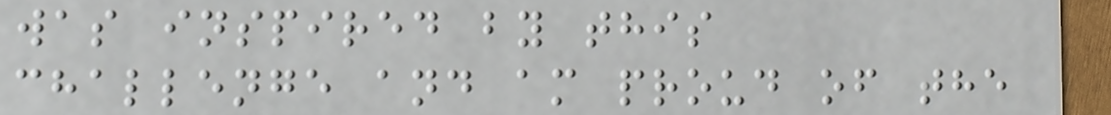was inspired by this
challenge and am proud of the
